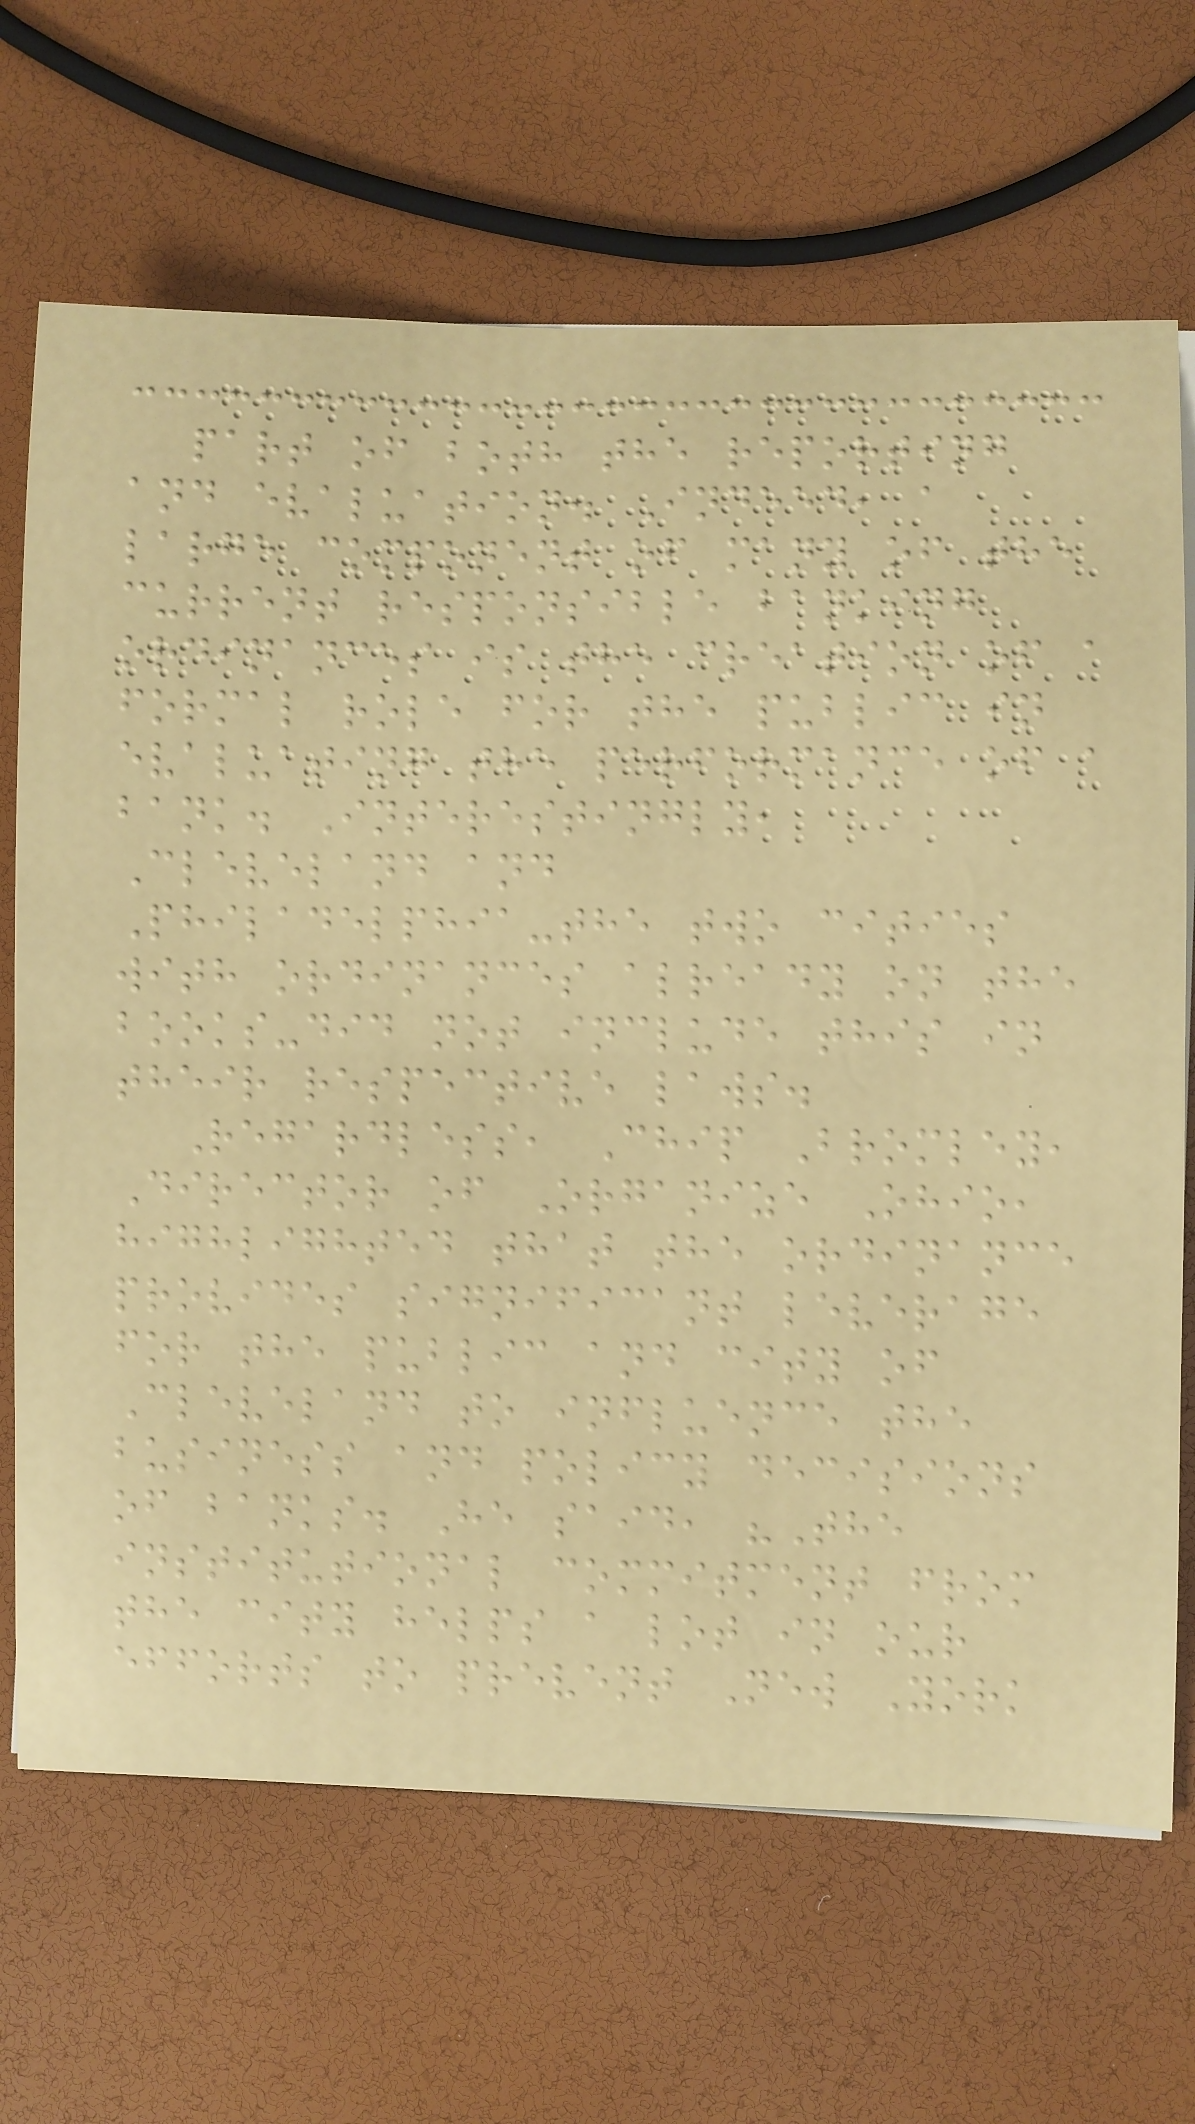part of both the reporting
and evaluation. Indeed, a
large component of many of the
current responsible banking
ordinances is the creation of a
formal role for the public in
evaluating the performance of a
bank. Interestingly,
Cleveland and
Philadelphia-the two cities
with ordinances already on the
books-did not include this in
their respective laws.
Regardless, Chip Bromley,
Director of Organize Ohio,
highlighted that the ordinance
provides significant leverage
for the public and city of
Cleveland to influence the
business and policy decisions
of banks. He said, "The
institutional commitment from
the city helps a lot in our
efforts to prevent New York
